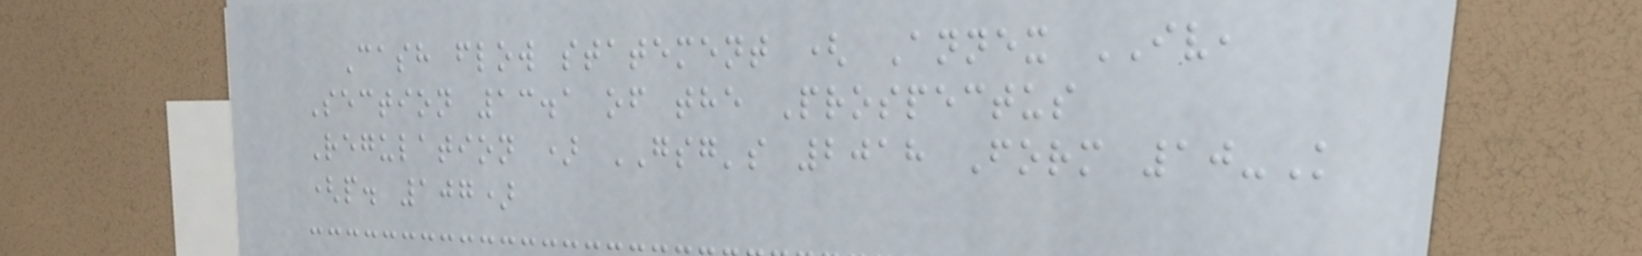Cash flow statement ( Annex IV,
Section 13.1 of the Prospectus
Regulation ) GSG's 2018 Form 10-K
(p. 107)
